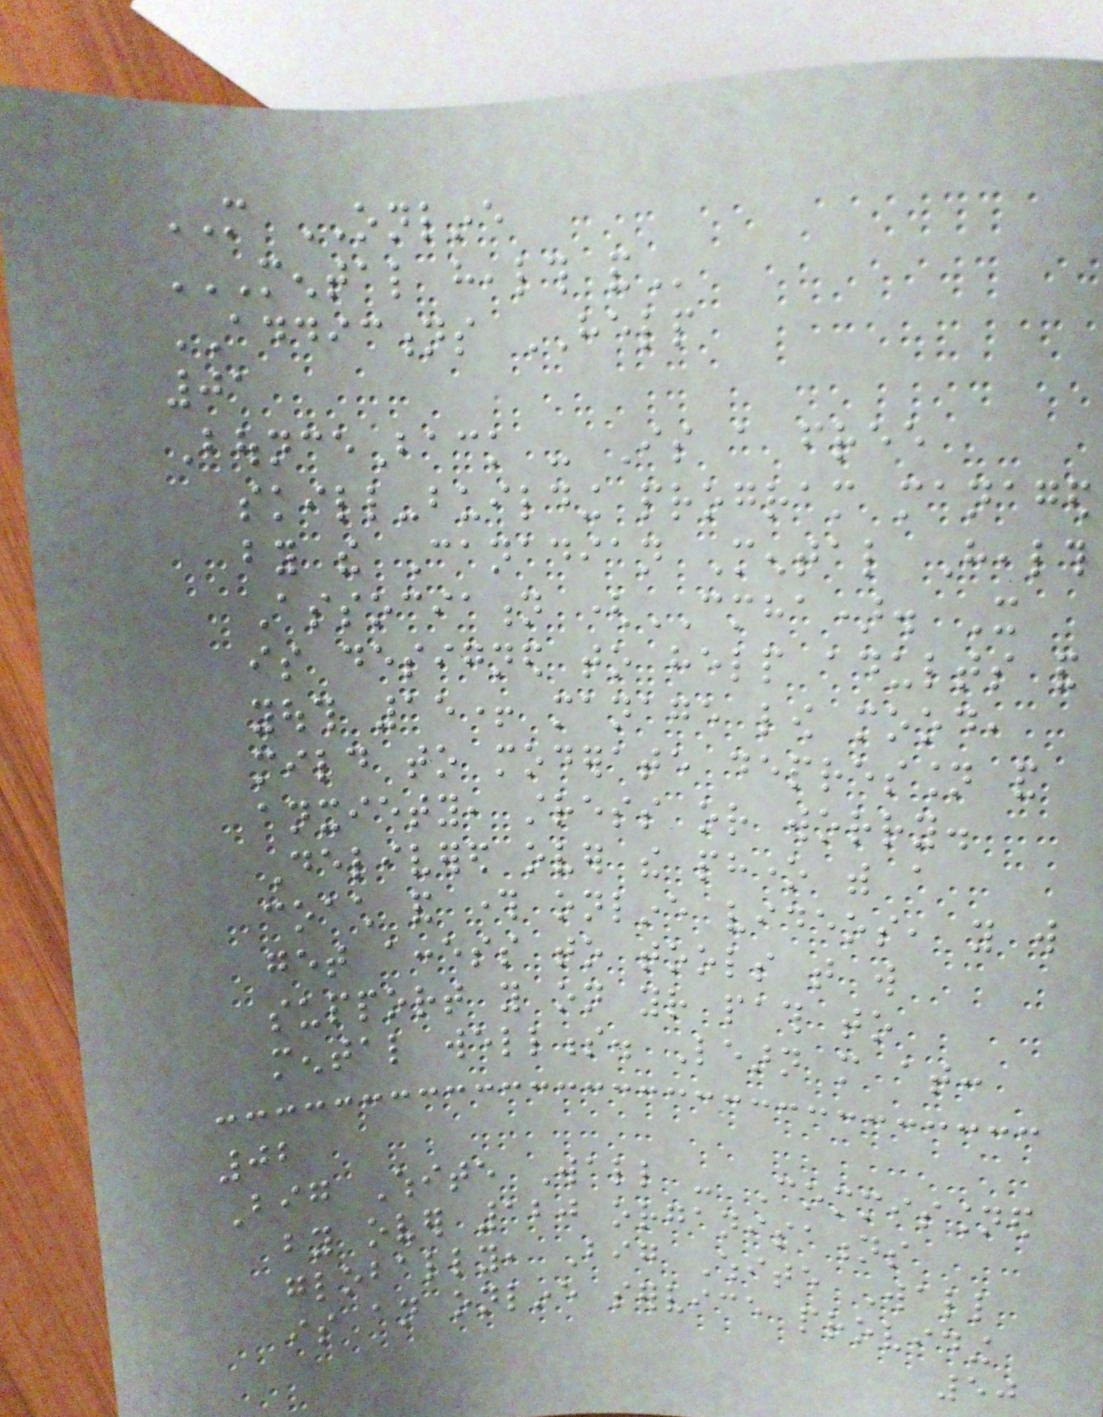MORE ONLINE
MENTAL HEALTH AND
ADDICTIONS HELP
01
BounceBack - Is a free
skill-building program managed
by the Canadian Mental Health
Association (CMHA). It
is designed to help adults and
youth 15+ manage low mood,
mild to moderate depression and
anxiety, stress or worry.
Delivered over the phone with a
coach and through online videos, you will
get access to tools that will
support you on your path to
mental wellness. Learn more at:
02
Big White Wall - Commissioned
by over 120 organisations
globally, Big White Wall
is an online service providing
50
